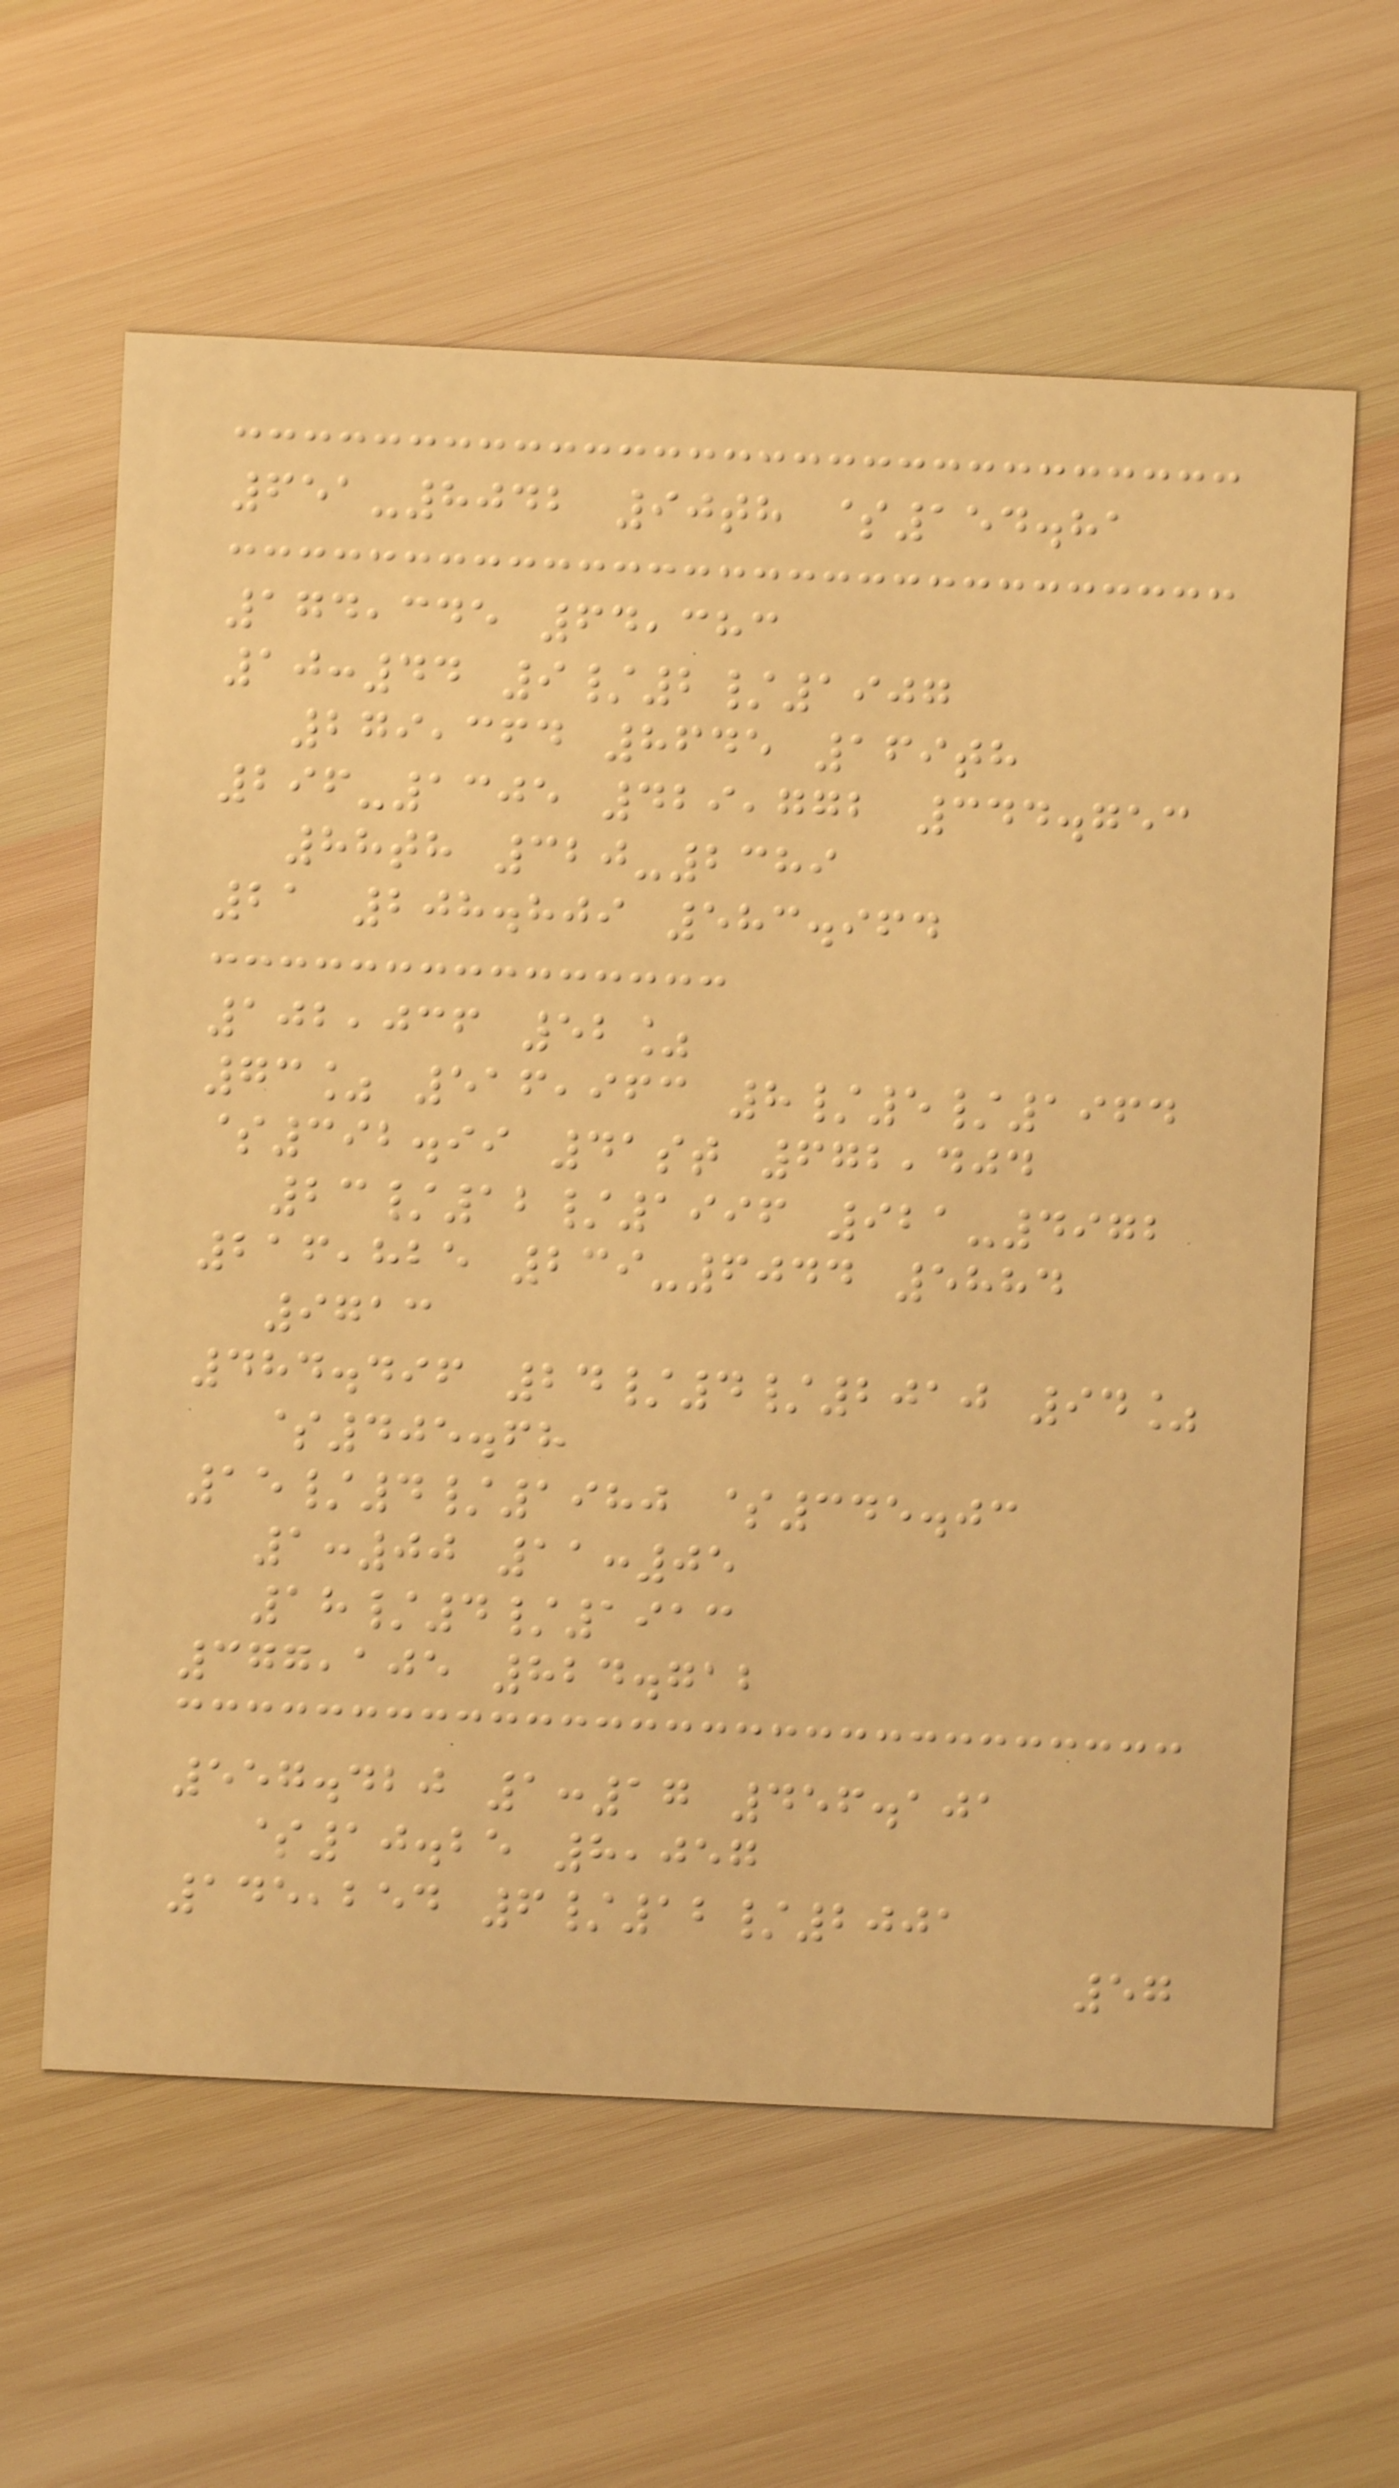651-8042 90th $154.81
174,345 64,383
10:44 9/2/1907
279,364 8645 169th
296-1305 429,772 344.753
88th 320-2389
21 208.809 583.964
102,036 52%
73% 516,963 8/5/1964
$392.99 41st 672,404
23/12/1996 921-4972
216,825 239-6044 5884
9713
484.496 24/4/2010 94%
$405.68
15/4/1980 $345.03
1:00 11:05
18/4/1913
377,105 824.712
557.420 1:17 456.101
$10.25 8,057
145,254 6/12/2001
57
